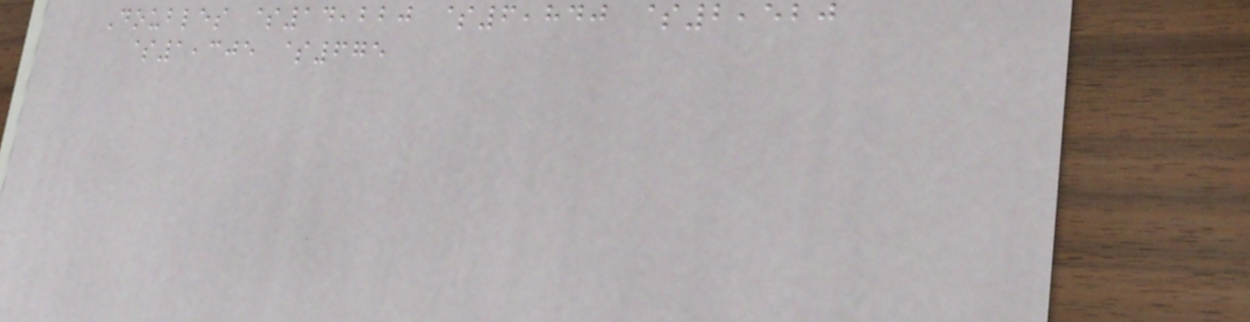Doubles $14,220 $6,840 $2,520
$1,305 $675
